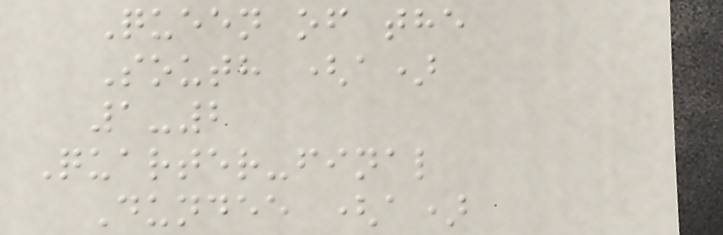Queen of the
South (a)
1-2
Quarter-final
Dundee (a)
